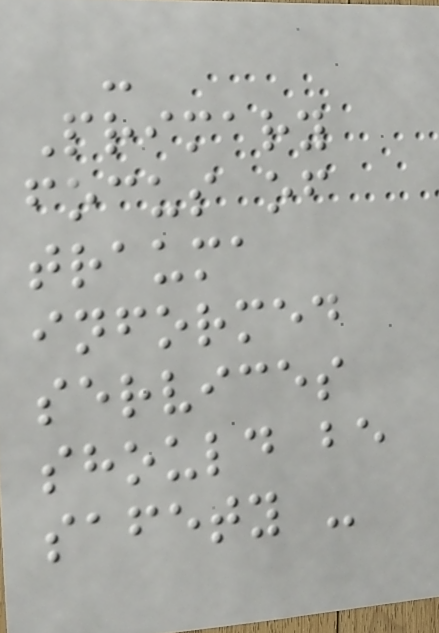-
Primary
focus of
trauma
informed
services
should be
safety -
